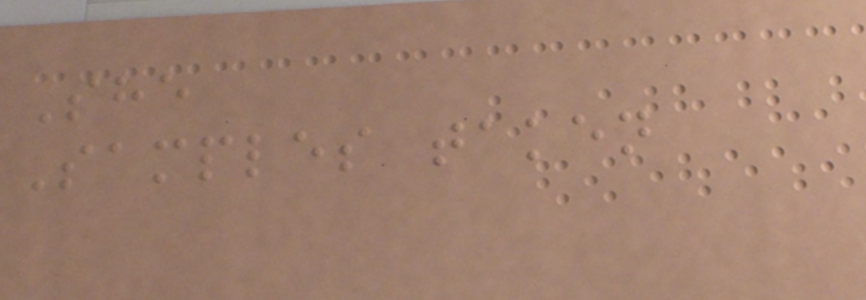She
Samples taken
